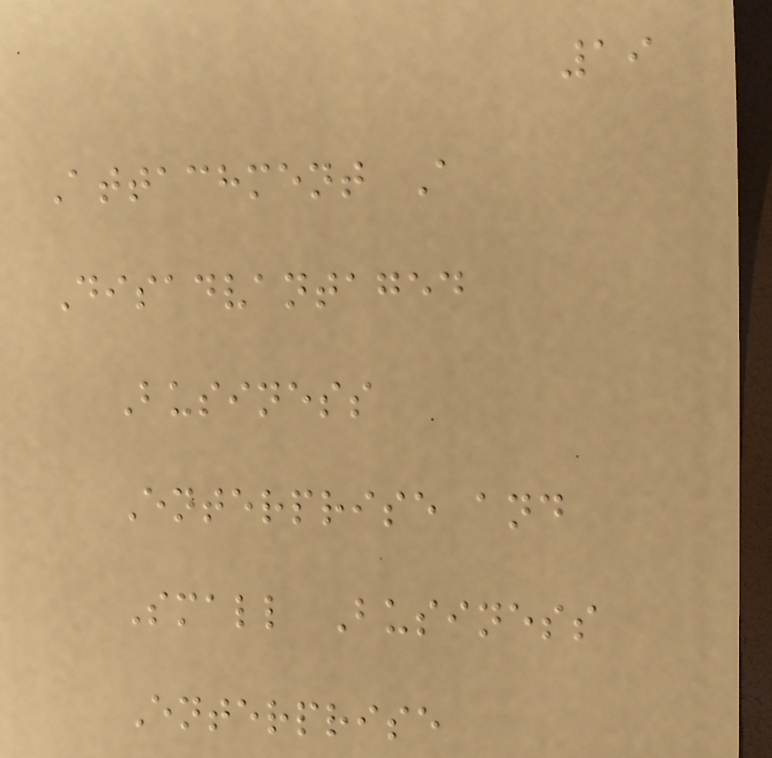19
Attachment A
Disadvantaged
Business
Enterprise and
Small Business
Enterprise
